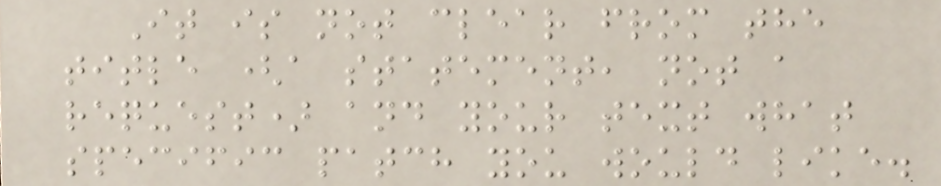It is not clear from the
title (a statement, not a
request) and your text what
specific patch you would like.
